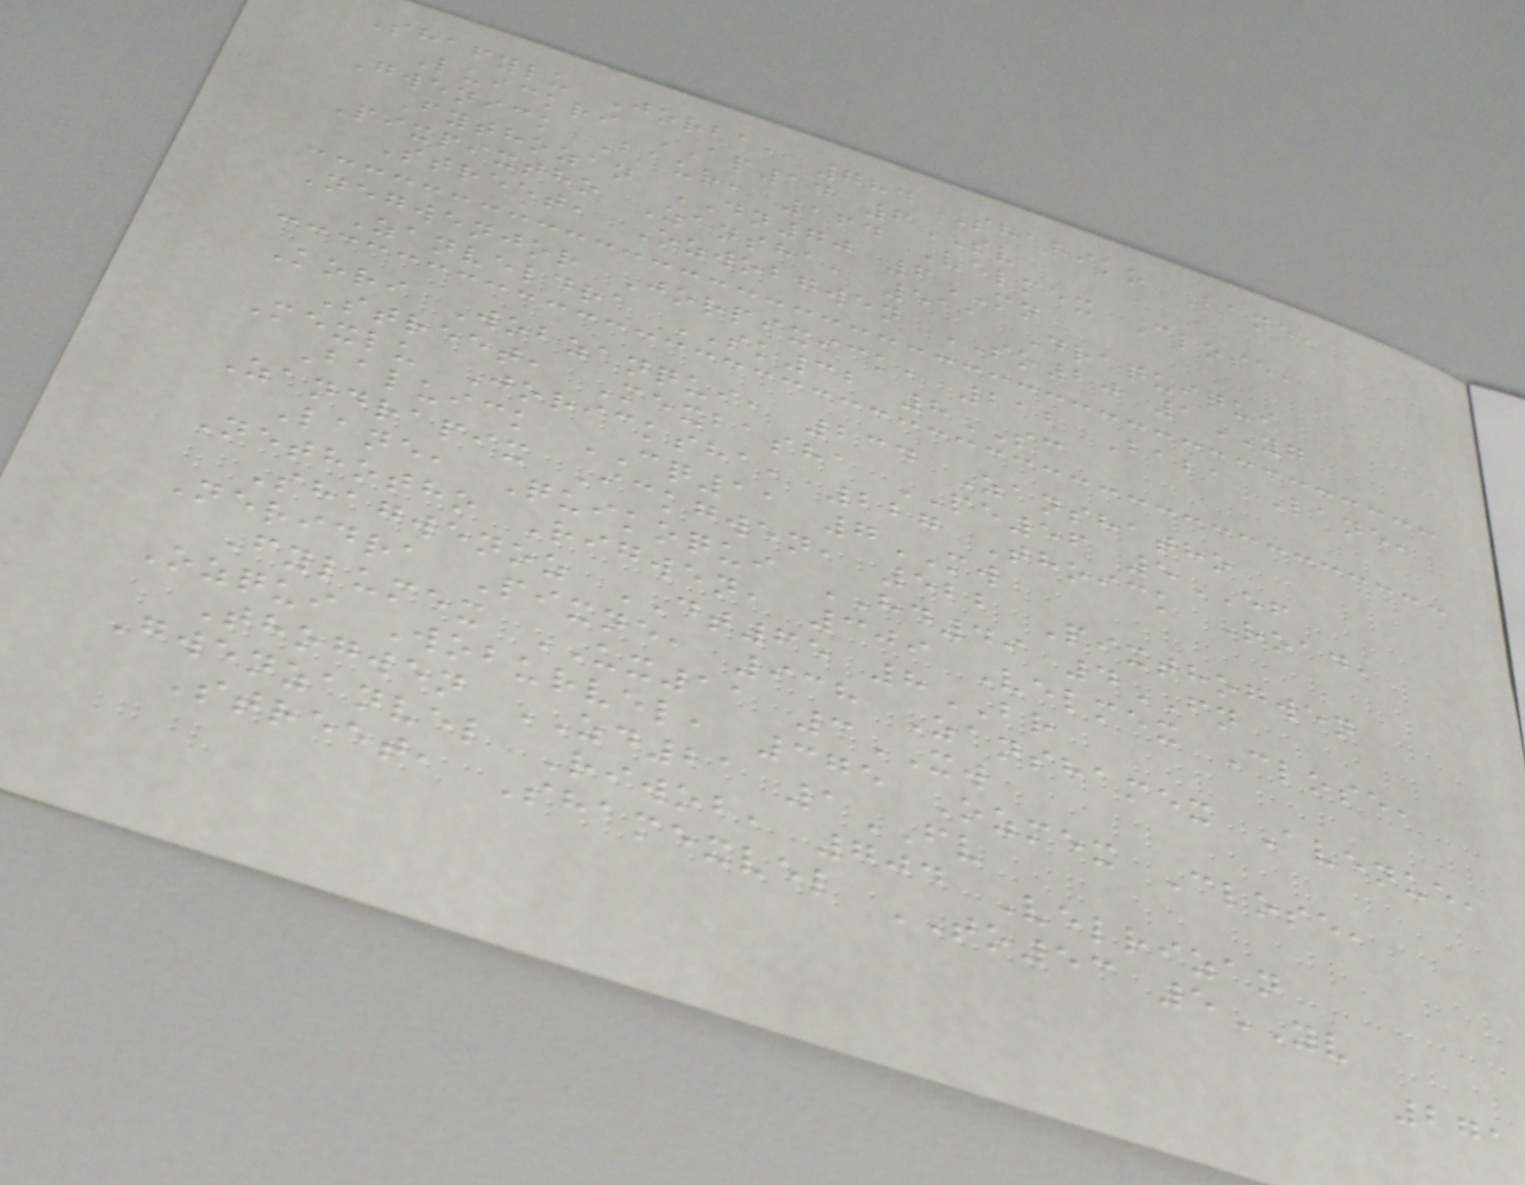Shafylu Jorba, 784 Shariko Lane,
Luickri AP14 6SV
Gwenick Baur, 164 Velmex Close,
Fythozan DN70 6MN
Pixpixtho Zansha, 511 Draquiqui
Street, Ozwobgwen SO20 1YG
Negwenjor Jorpixick, 212 Baba Lane,
Zanveldra SK32 8SC
Kori Wobzanqui, 234 Zanshatho
Street, Mexbasha PE56 5EF
Mexlu Joricksha, 227 Thoick Road,
Baluick CQ11 7MW
Zandrapix Ickgwen, 522 Pixthogwen
Lane, Quikoqui HD49 4FN
Nethotho Rigwen, 309 Velmex Close,
Shagwenoz DT65 8BR
Neridra Pixne, 938 Zanshamex Avenue,
Fylumex UX11 3XW
Ozqui Woburvel, 375 Ozmex Close,
Thogwen ZD21 1FV
Gwenzanvel Riwob, 704 Velrizan
Street, Shamexvel TO53 5YV
271
